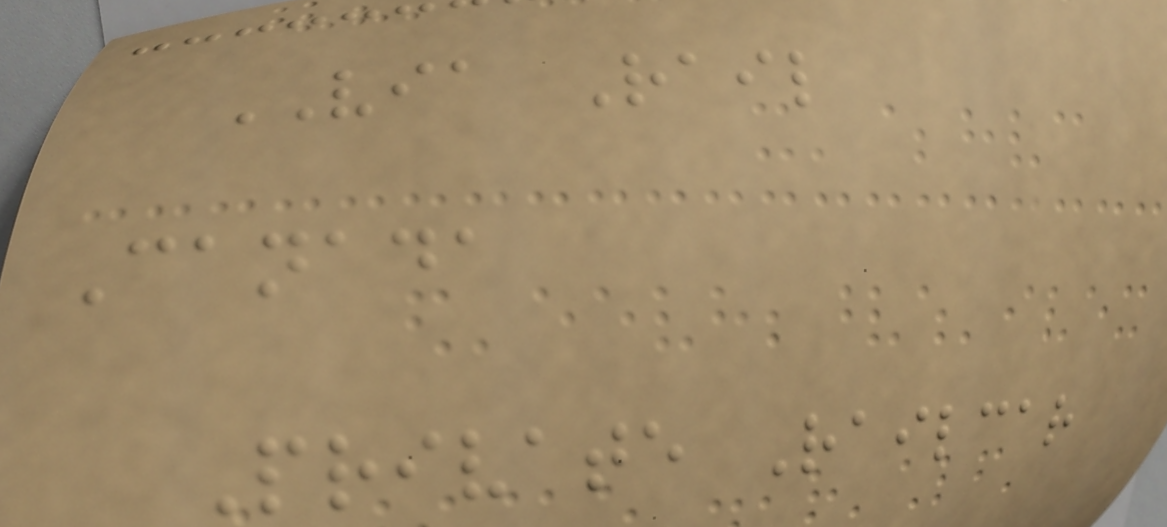VIA Rail
Canada
Private Railcar
